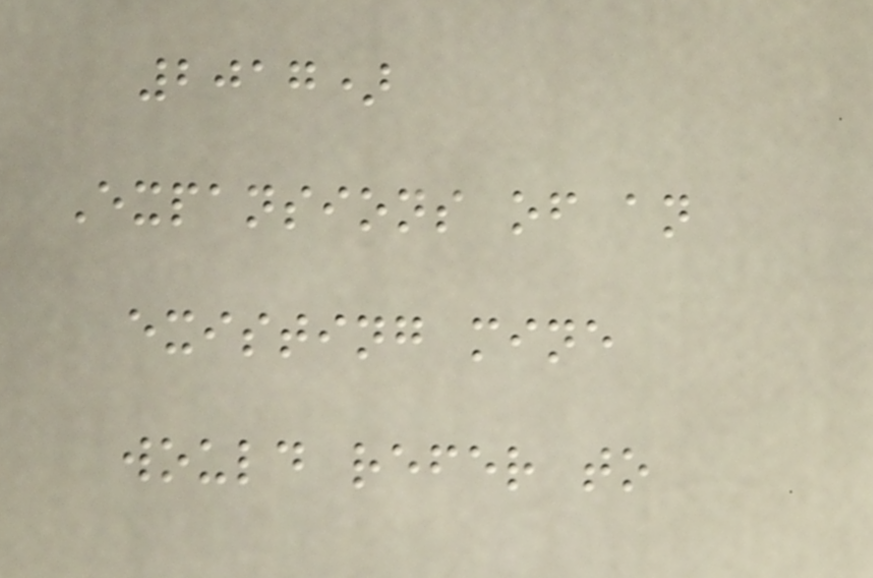2017)
Expansions of an
existing mine
would refer to
